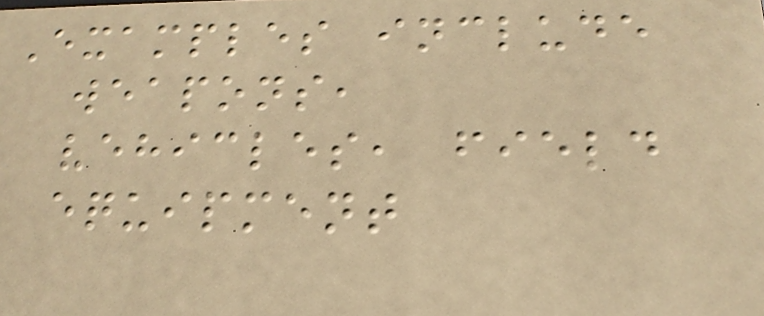Examples include
weapons,
vehicles, field
equipment
